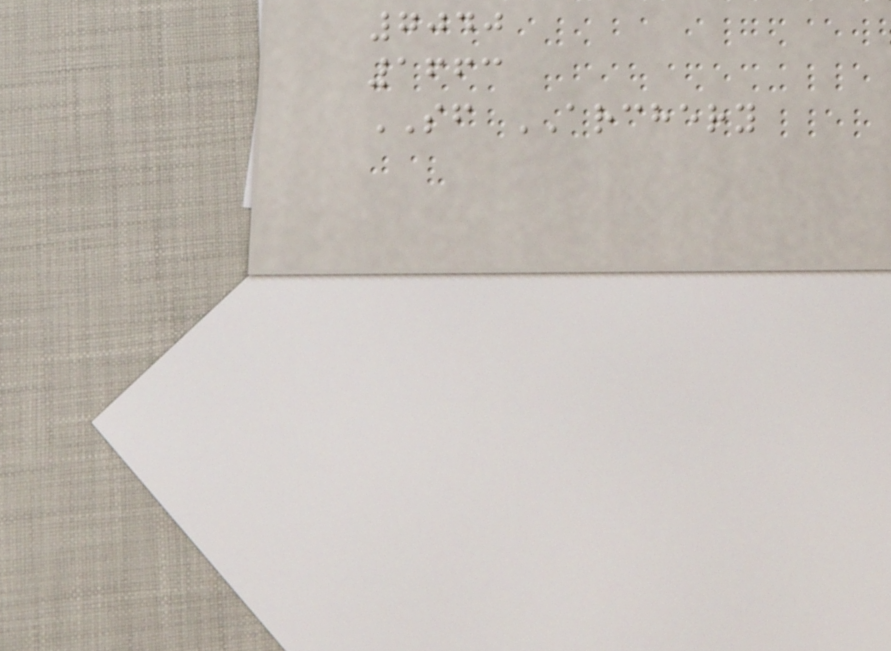7040
1663
SF ARCHERY
